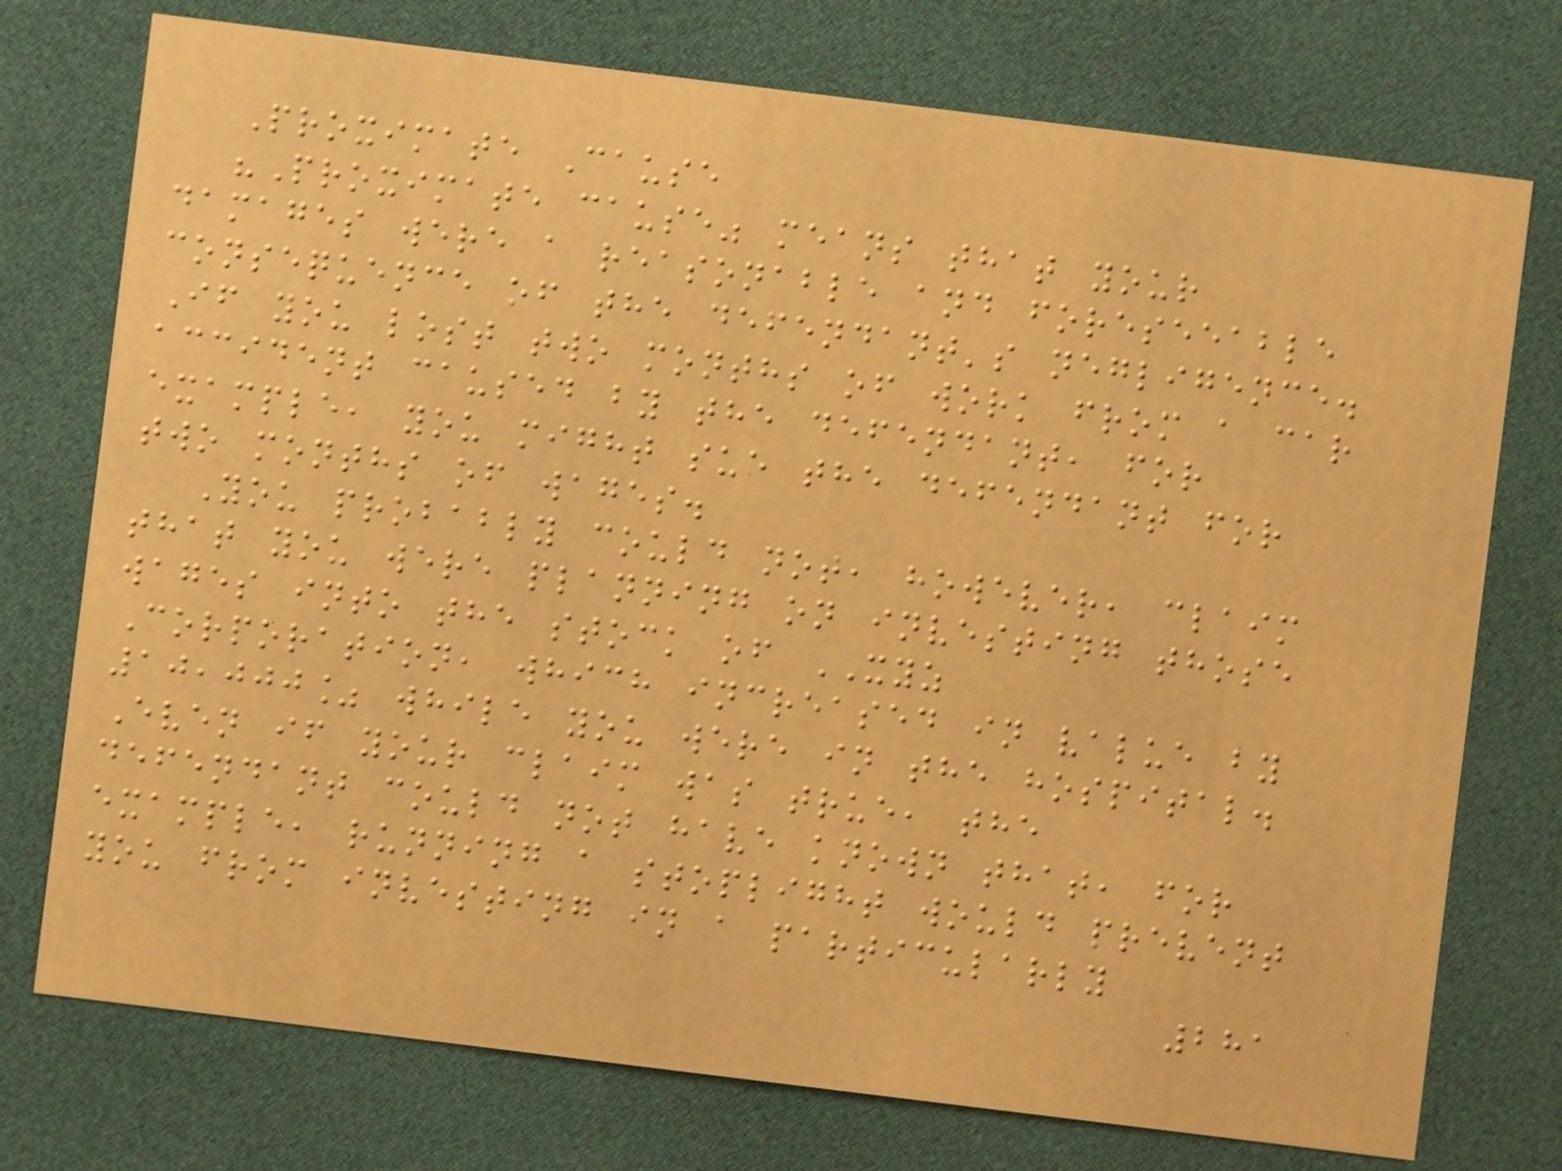Proximate Cause
"Proximate cause" means that your
damages were a reasonable and foreseeable
consequence of the defendant's negligence.
If you lost two months of work from a car
accident caused by the defendant, for
example, you might sue the defendant for
two months of wages.
You probably could not, however, claim
that you were planning on investing those
wages into the stock of XYZ
Corporation, which increased in value by
10,000% while you were in the hospital.
Even if your claim was true, the
defendant could not have known that, for
example, running a stoplight would prevent
you from investing in a particularly
281
